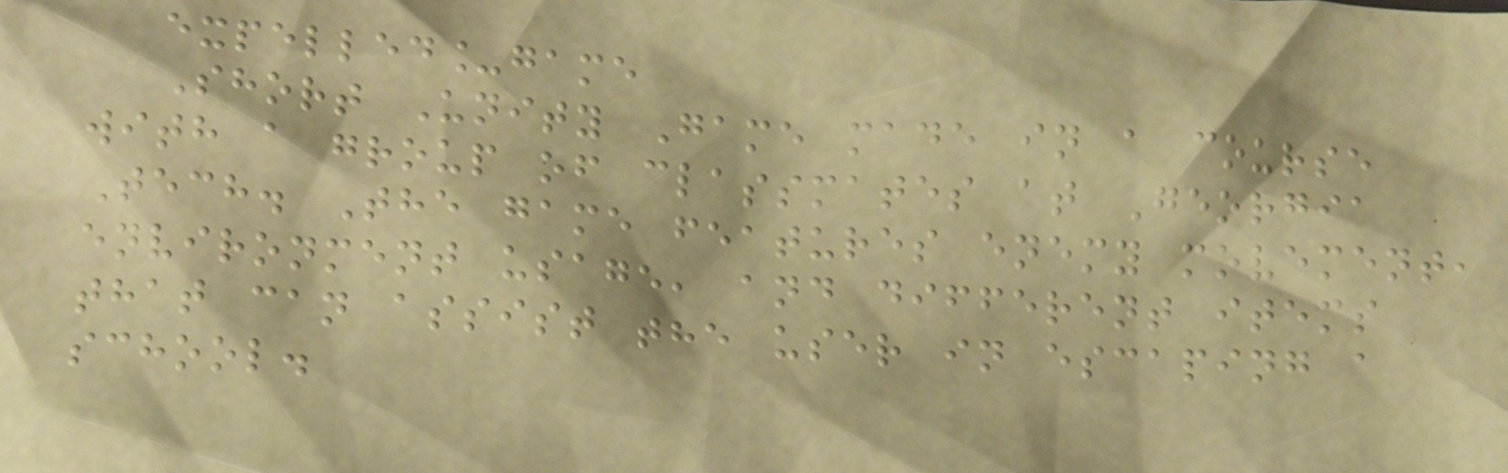expelled_game
Short Unity Game made in a course
with a group of classmates at Georgia
Tech. The game features enemy movement,
environment usage, and different items
that can assist the user in escaping a
school.
